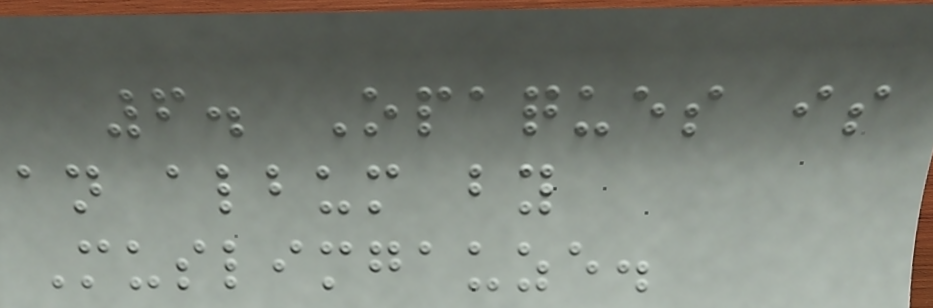6. Opaques is
an album by
Muslimgauze.
